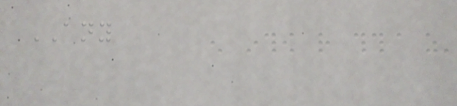ANY
